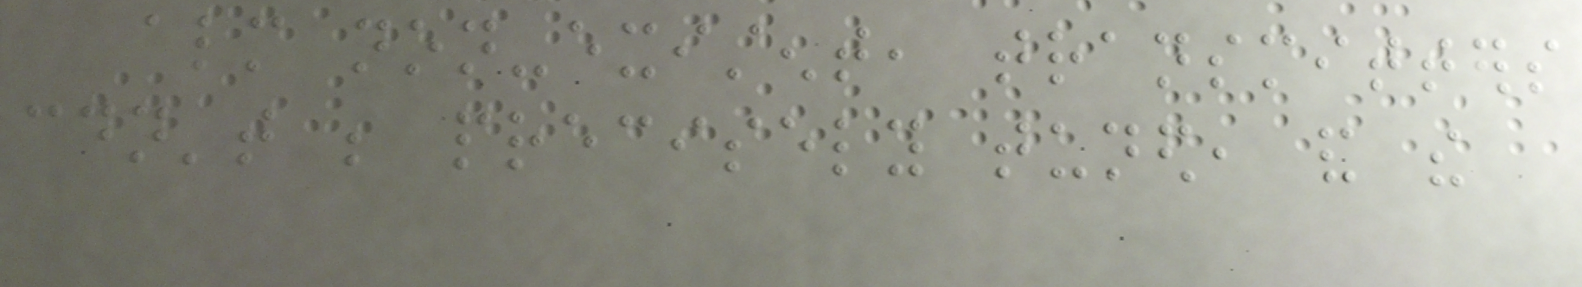almost non-existent, transmitters
couldn't be precisely tuned, and the
